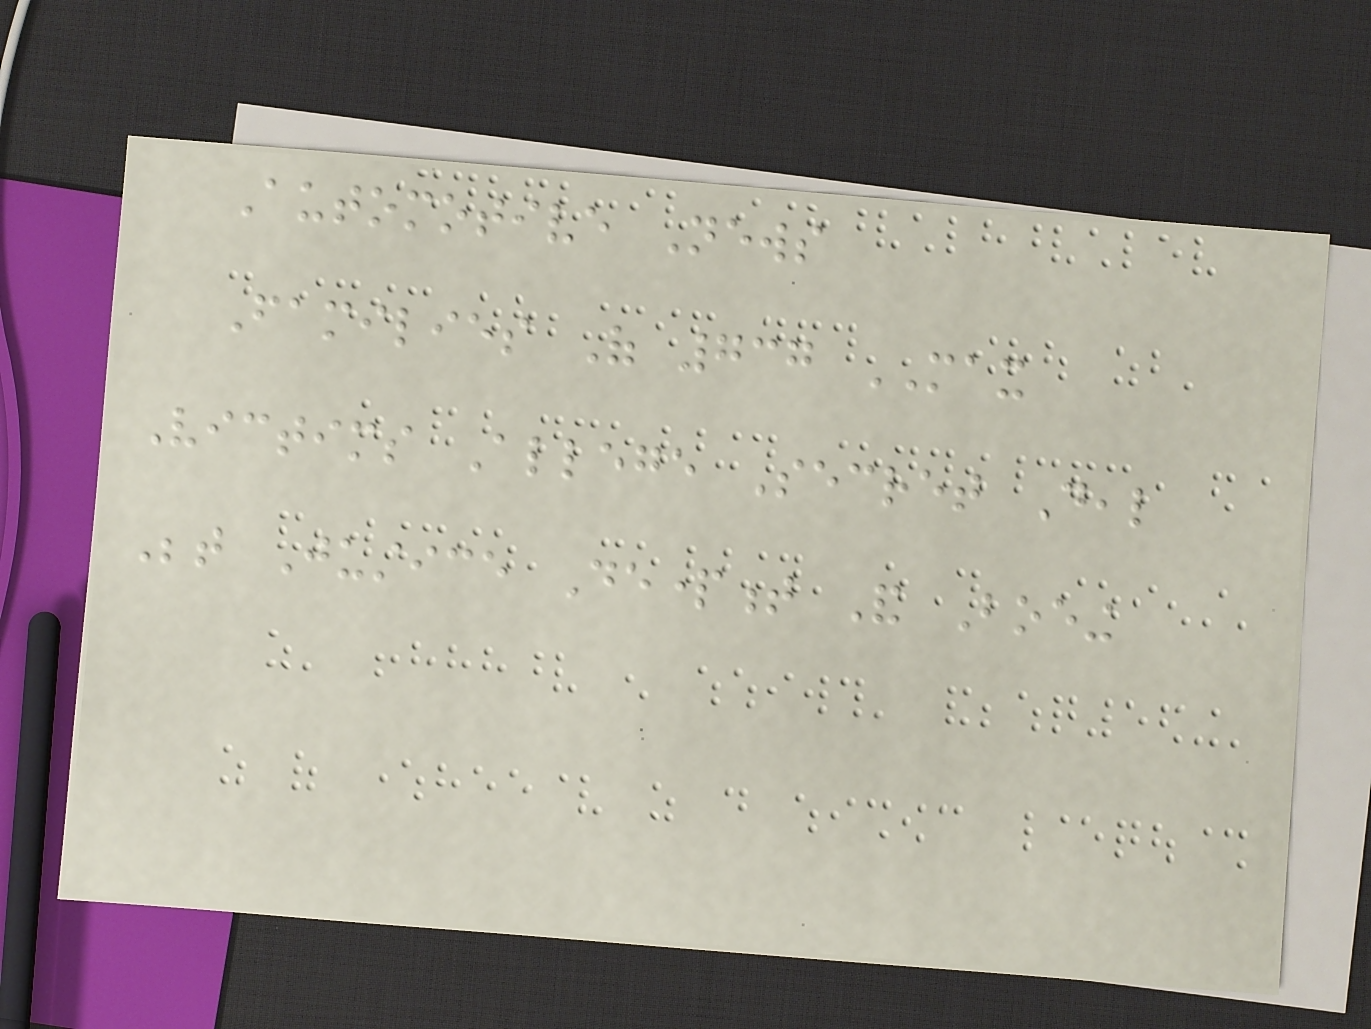Automotive News
Families Of 737 MAX
Victims Allege Secret Deal
Between Justice Department And Boeing
